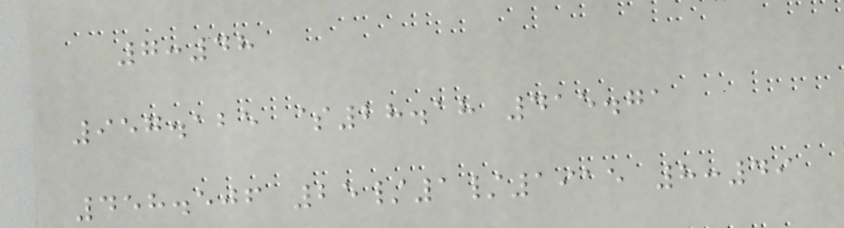7:48
957.125 $28.18 415.71
458.506 25/1/1915 8:49
